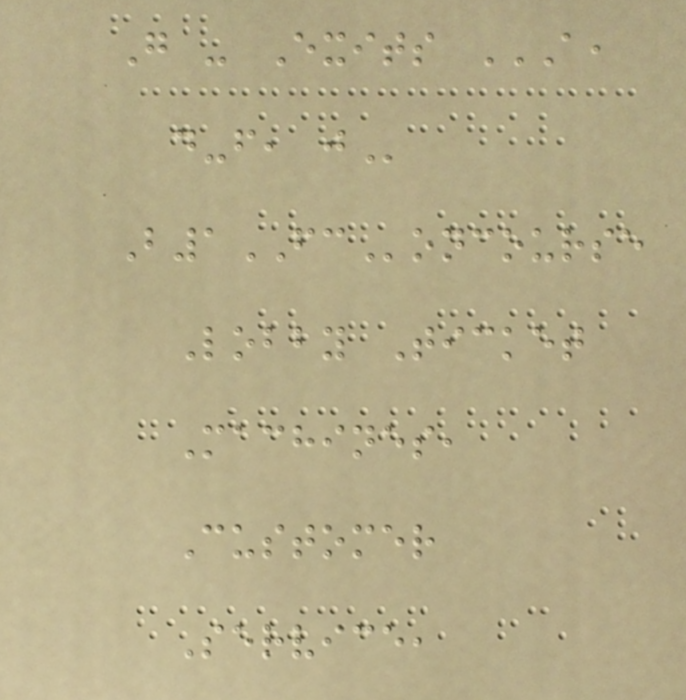G - Exits A,
D-F, J
B1FConcourse
Lobby Ticket
Machines,
Customer
Service,
